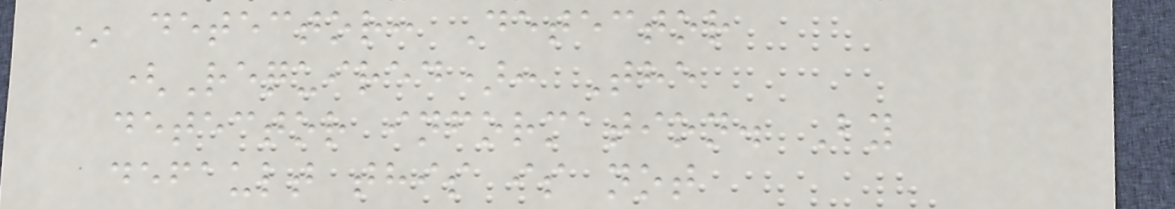* detector: Detector
(Required): The
detector information. By
default this is not
